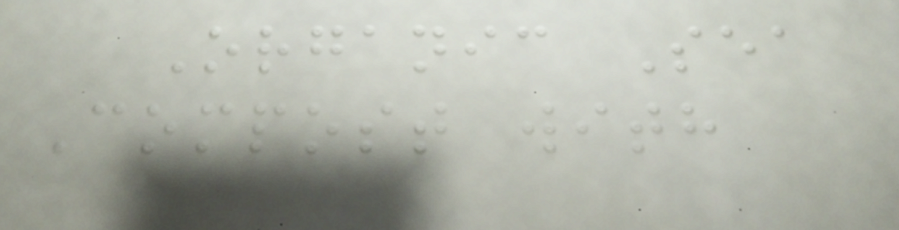Organic Sea
Compost with
